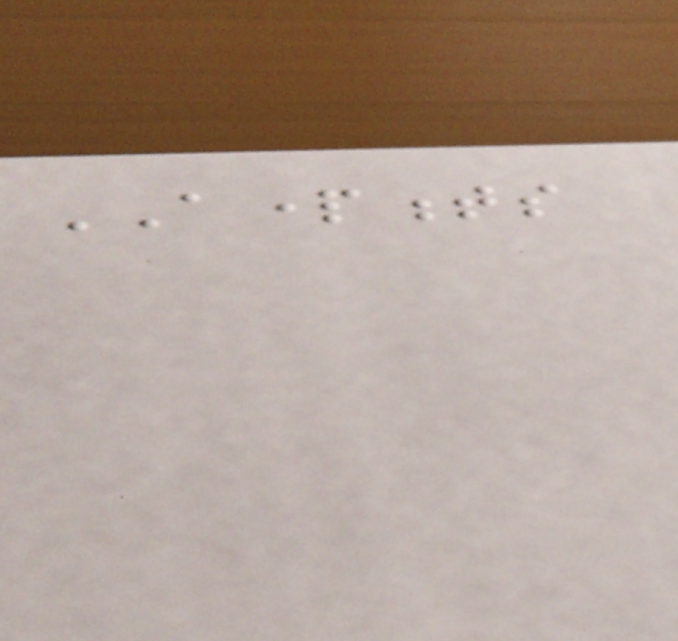APARTMENTS
